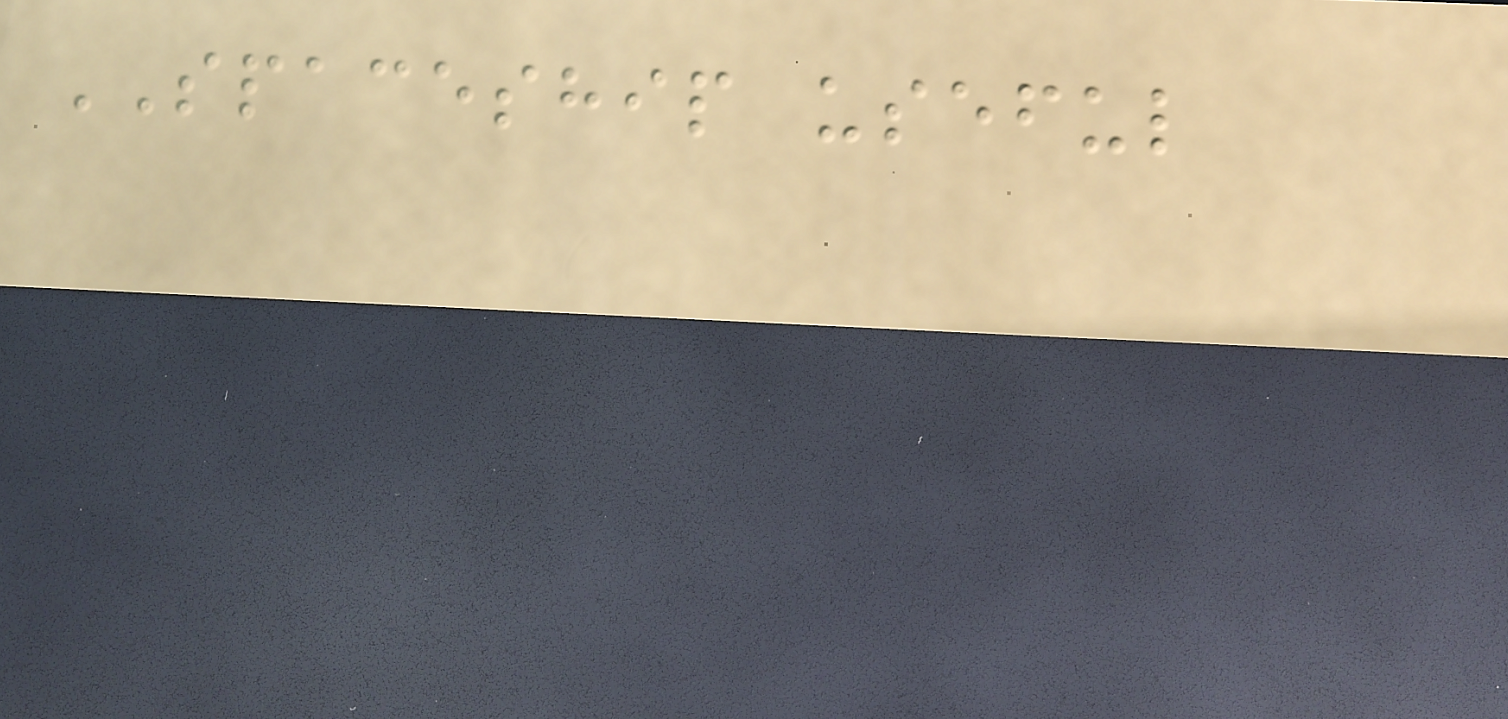SPACESHIP useful
